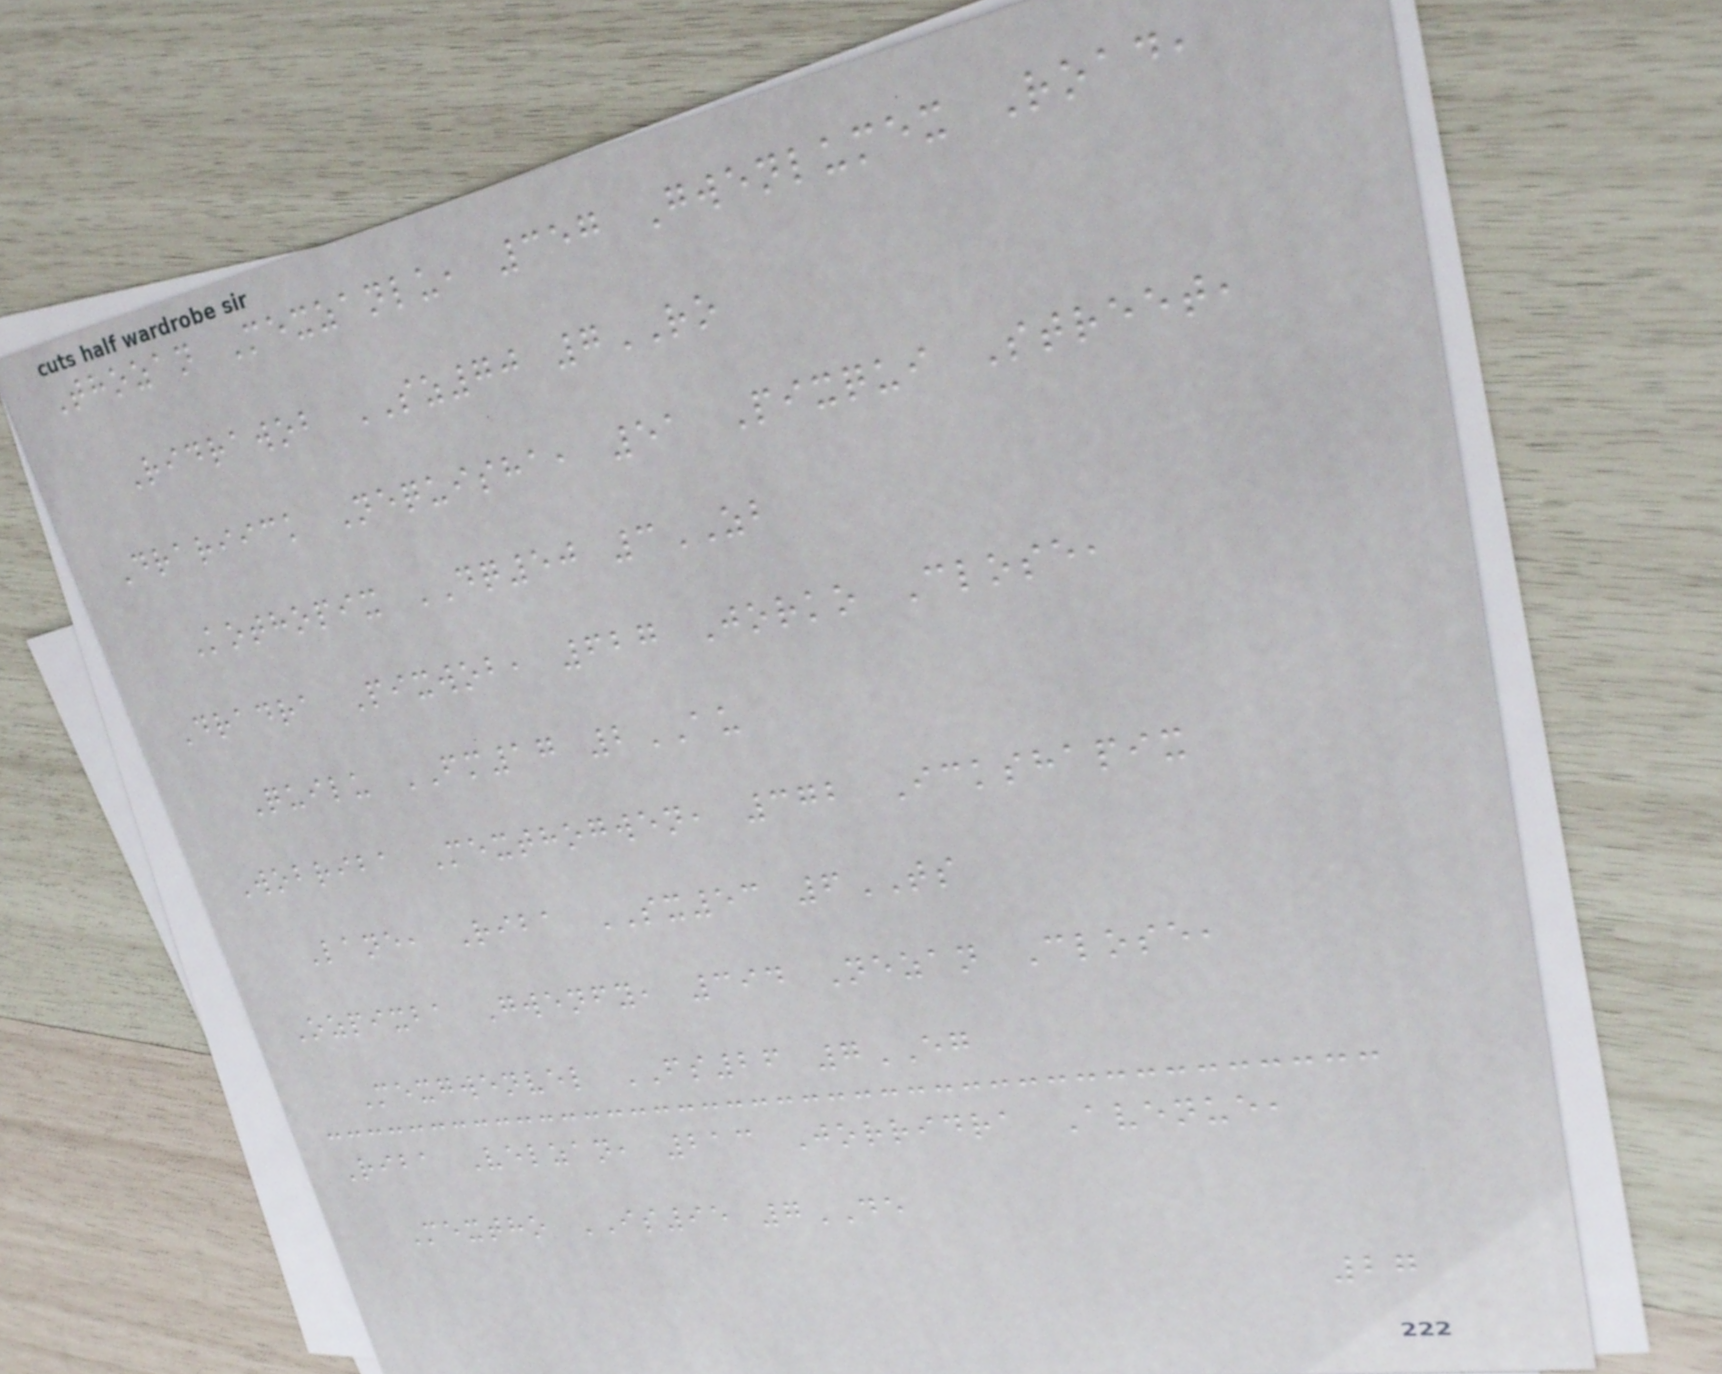Thozan Mexzanlu, 357 Gwenlumex Road,
Ridrawob SZ70 7RO
Drariick Nequisha, 51 Pixqui Street,
Kothopix DQ50 3ZB
Dradra Pixwob, 627 Jorko Close,
Quilu FM17 2AU
Wobriba Mexthogwen, 372 Ickshapix
Lane, Riba SX53 6TS
Ozpixba Gwenfy, 394 Nezan Close,
Mexgwenvel FS26 7EG
Riba Velzan, 213 Jorridra Avenue,
Mextho IS95 7DE
27
